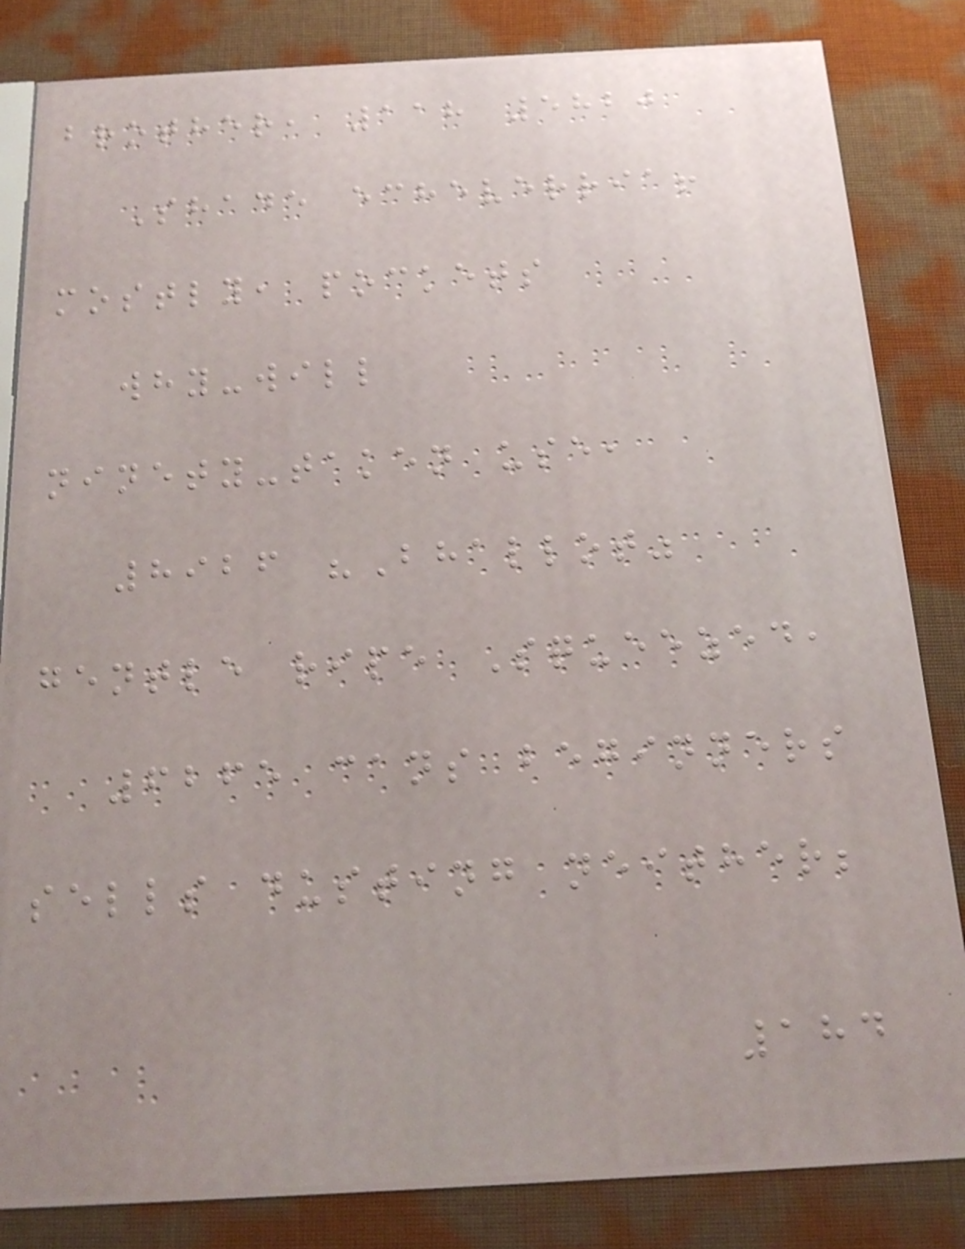brother, 118 5820
Shade echeverria!
mostly, pockets
why-will
ninety-taken use,
8926 "Bhallot"
gentle ripe Squeezed,
6265 cans beginners
sells dusting neither;
184
